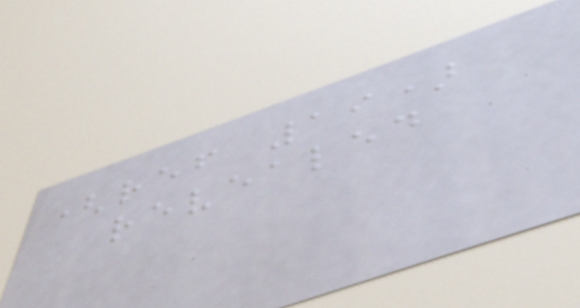(ref 19)
revealed
